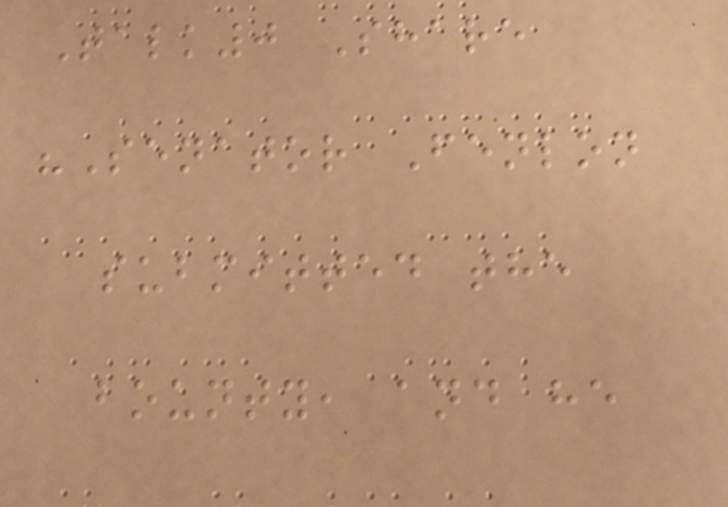Talk0 Share
"Senator Fenlon
submitted the
bounty, and he
